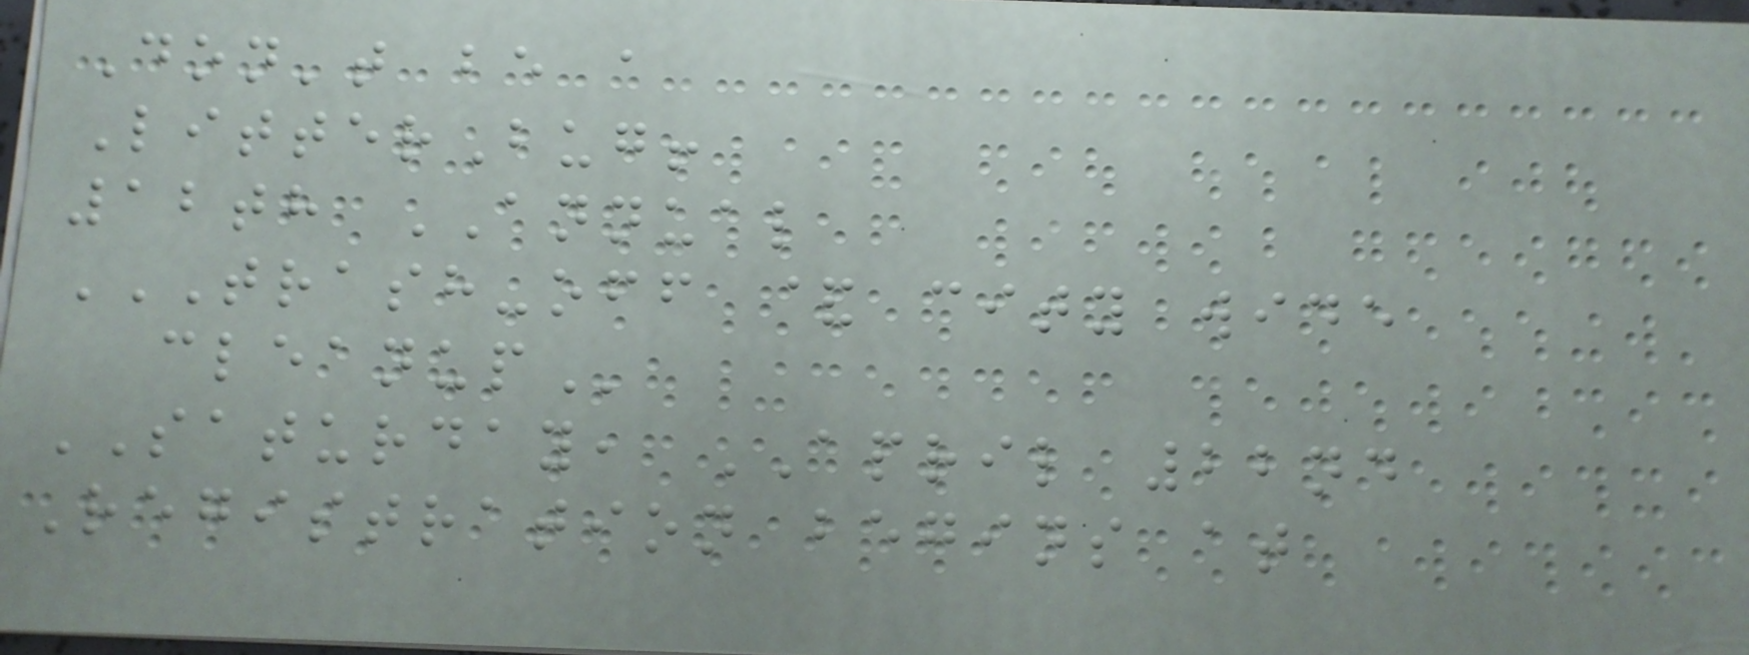Don't be a
LitterBug!
12th ANNUAL
TRASH-OFF & CITY WIDE
CLEANUP
SATURDAY, APRIL 22nd
Registration begins at
